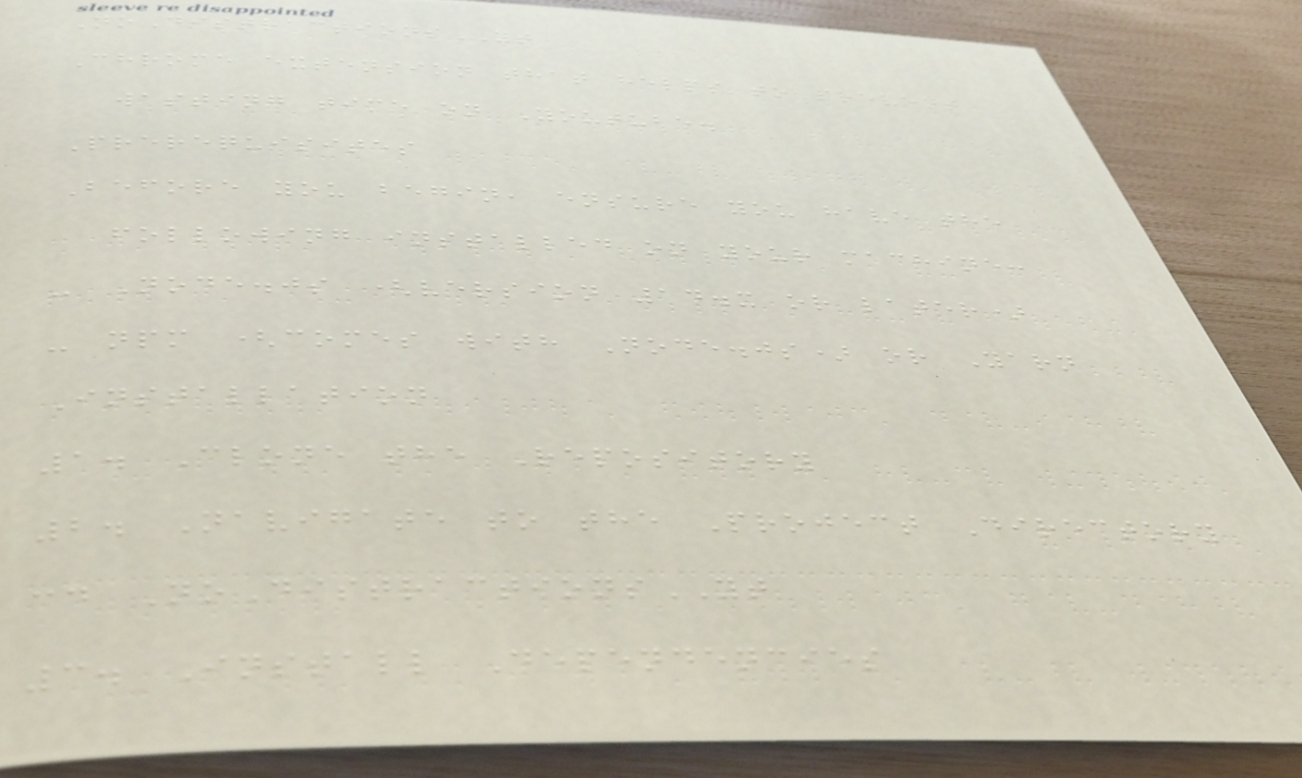NoDistractionsYT
Chrome extension that helps to prevent
wasting time on Youtube.
Prerequisites
Before you begin, ensure you have the
following installed on your machine:
- Node.js (version 14.x or later)
- npm (comes with Node.js) or Yarn
Installation
1. Clone the Repository
2. Navigate to the Project Directory
cd NoDistractionsYT
3. Install Dependencies
